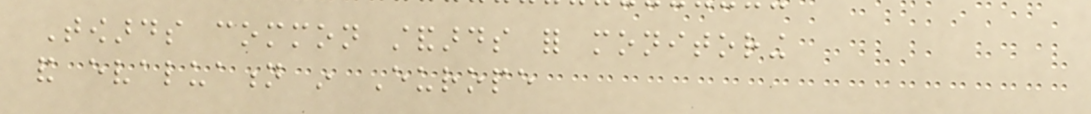Towards common standards for monitoring
and evaluation in Europe
